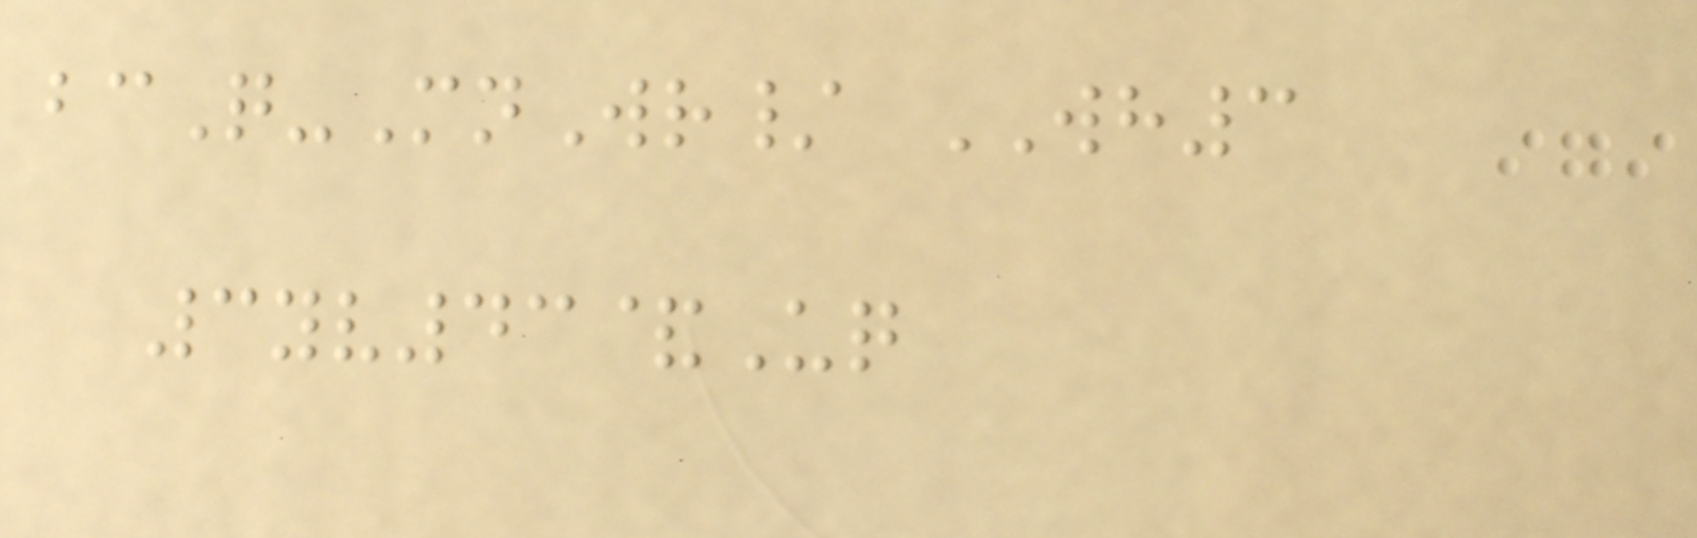bcQ-MnWr/ WH3
3yv43&Uq
